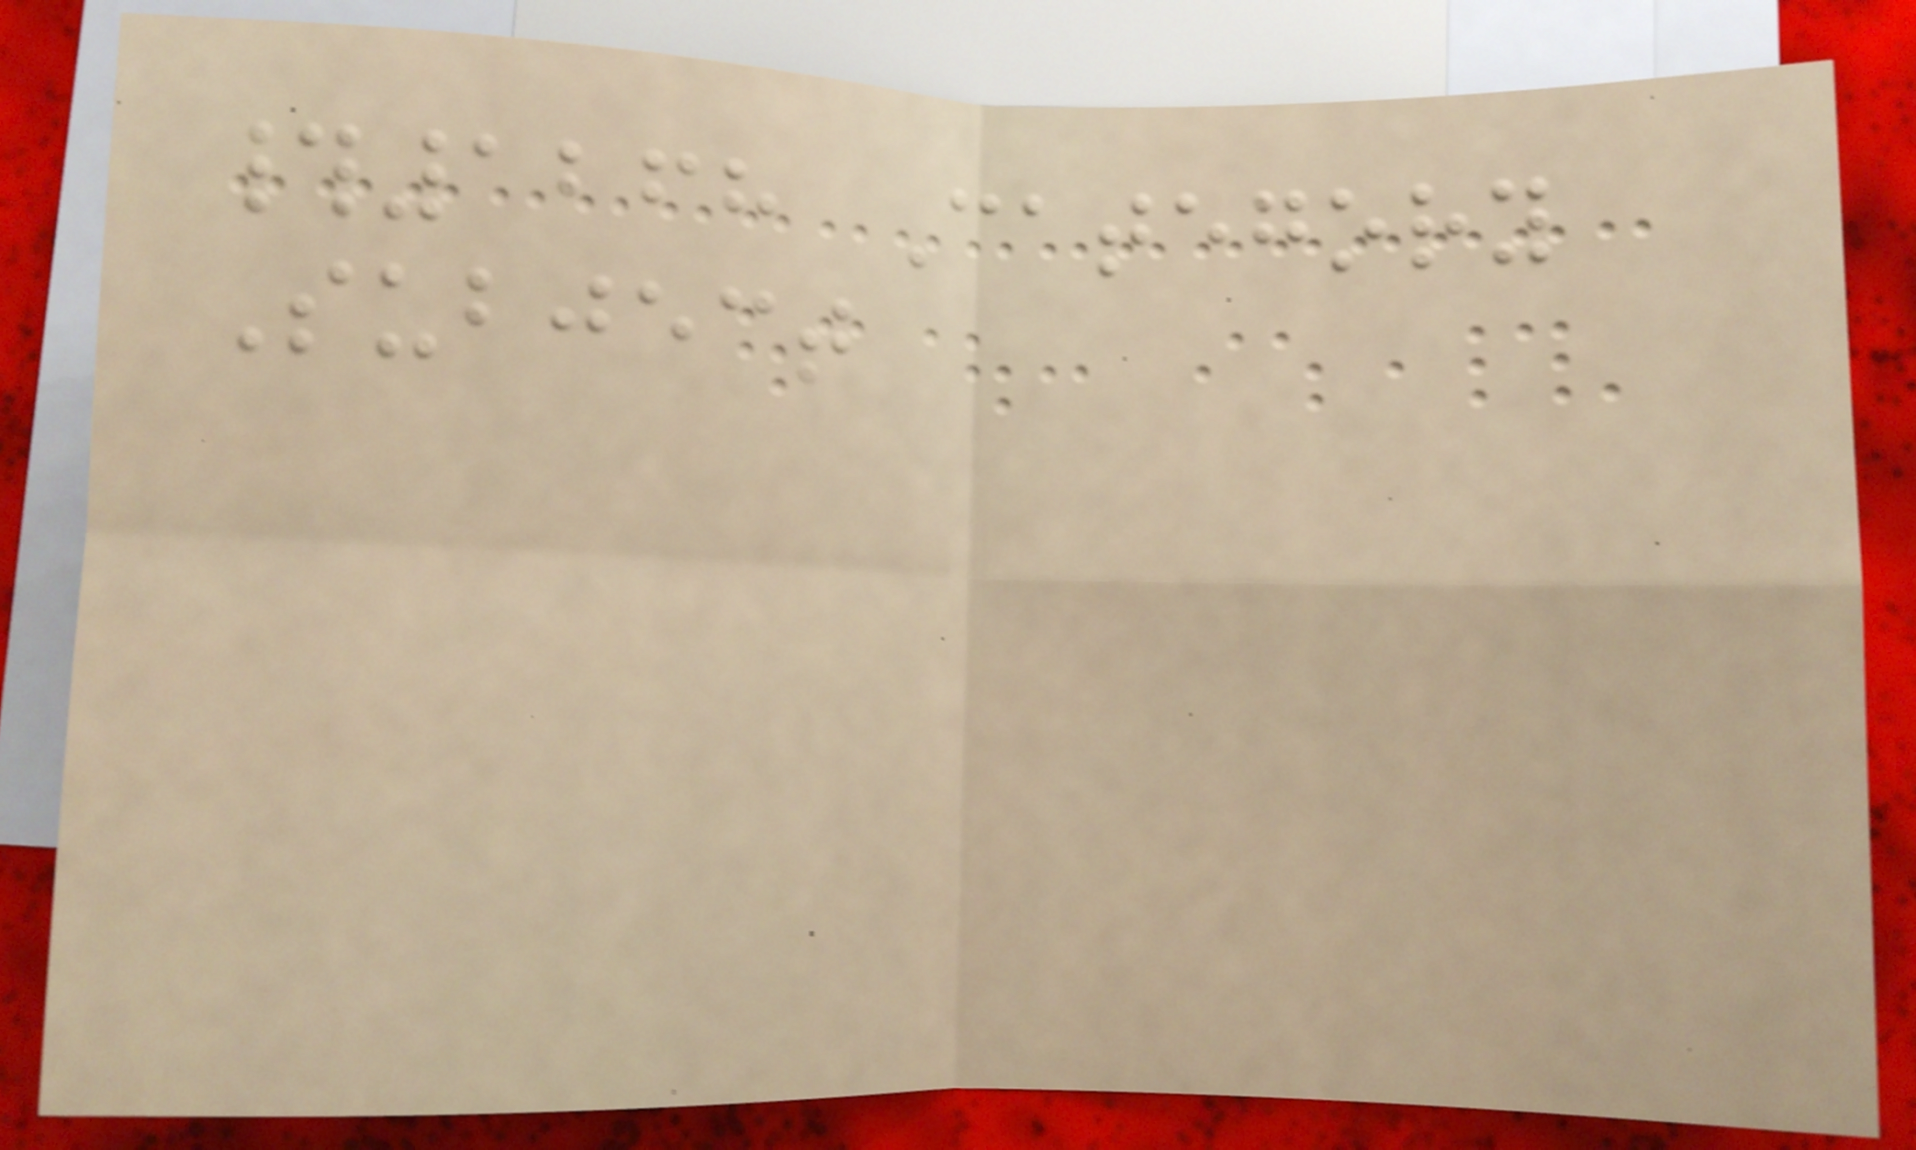#1268 Category
Subject
